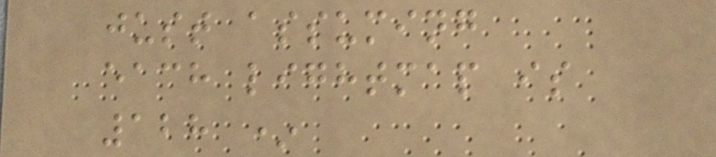just assuming
each lightmap is
128 *
